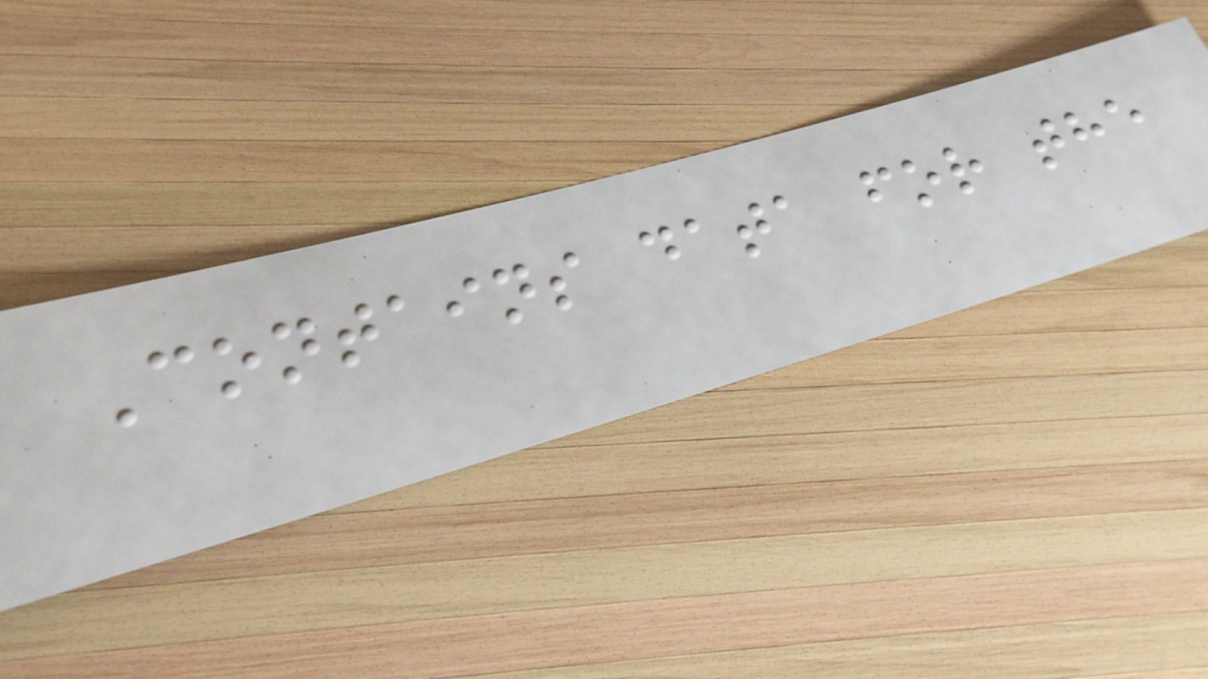Contains data for the
